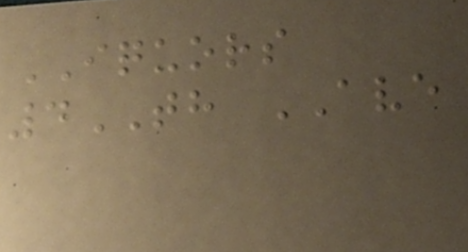IQUORS
4TH AVE
